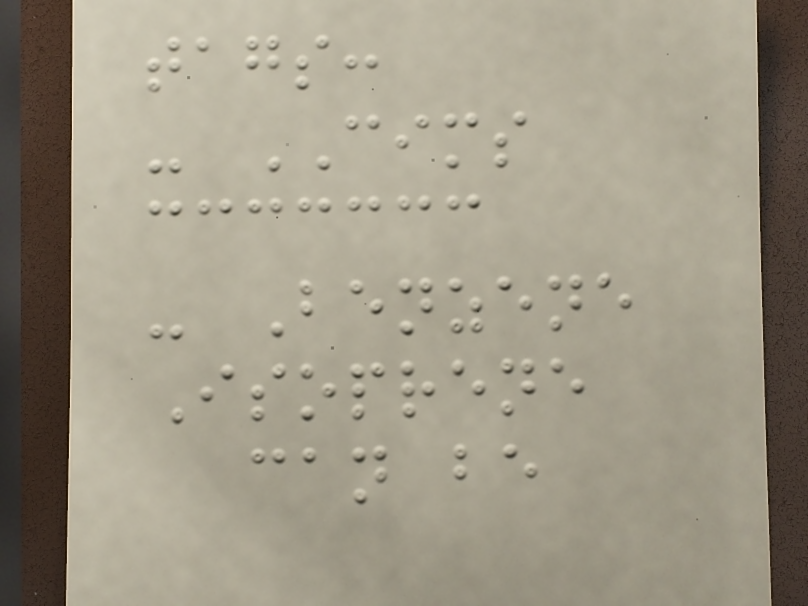tags:
- CIMS
- Benzene
Isoprene
can be
